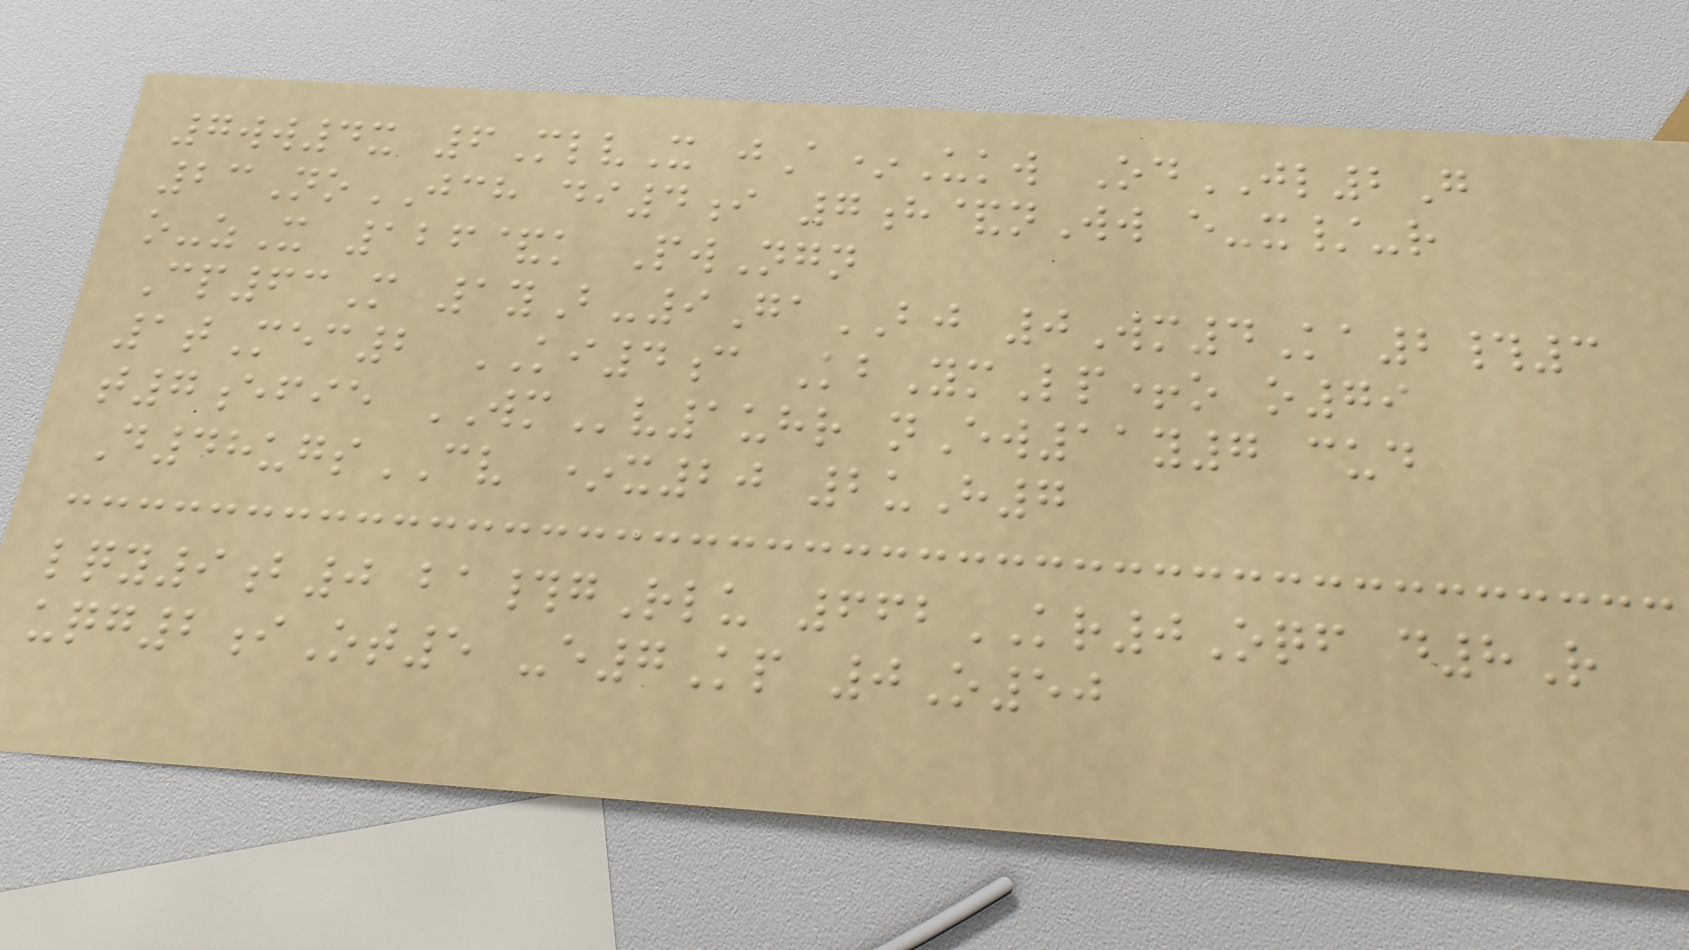7ww4x 6MlvX jA*Ukw OdJL2G
23NoJCH di4i 7h&nWw e-x/-r
o-zX 126&k PwNgn
Cp63M 1yB-9GaBJ 0Wm4Ka2#3
1tMec2 KI4c KbYmLp+o o79
t7efie WMv1uhr nEw11y7 cud
D48ugsCV *x20 2uH7
lqy9b0 ba#gRlu 662KR0Oqf d8R
uqg2iOt5 -e7Kp 0O50
